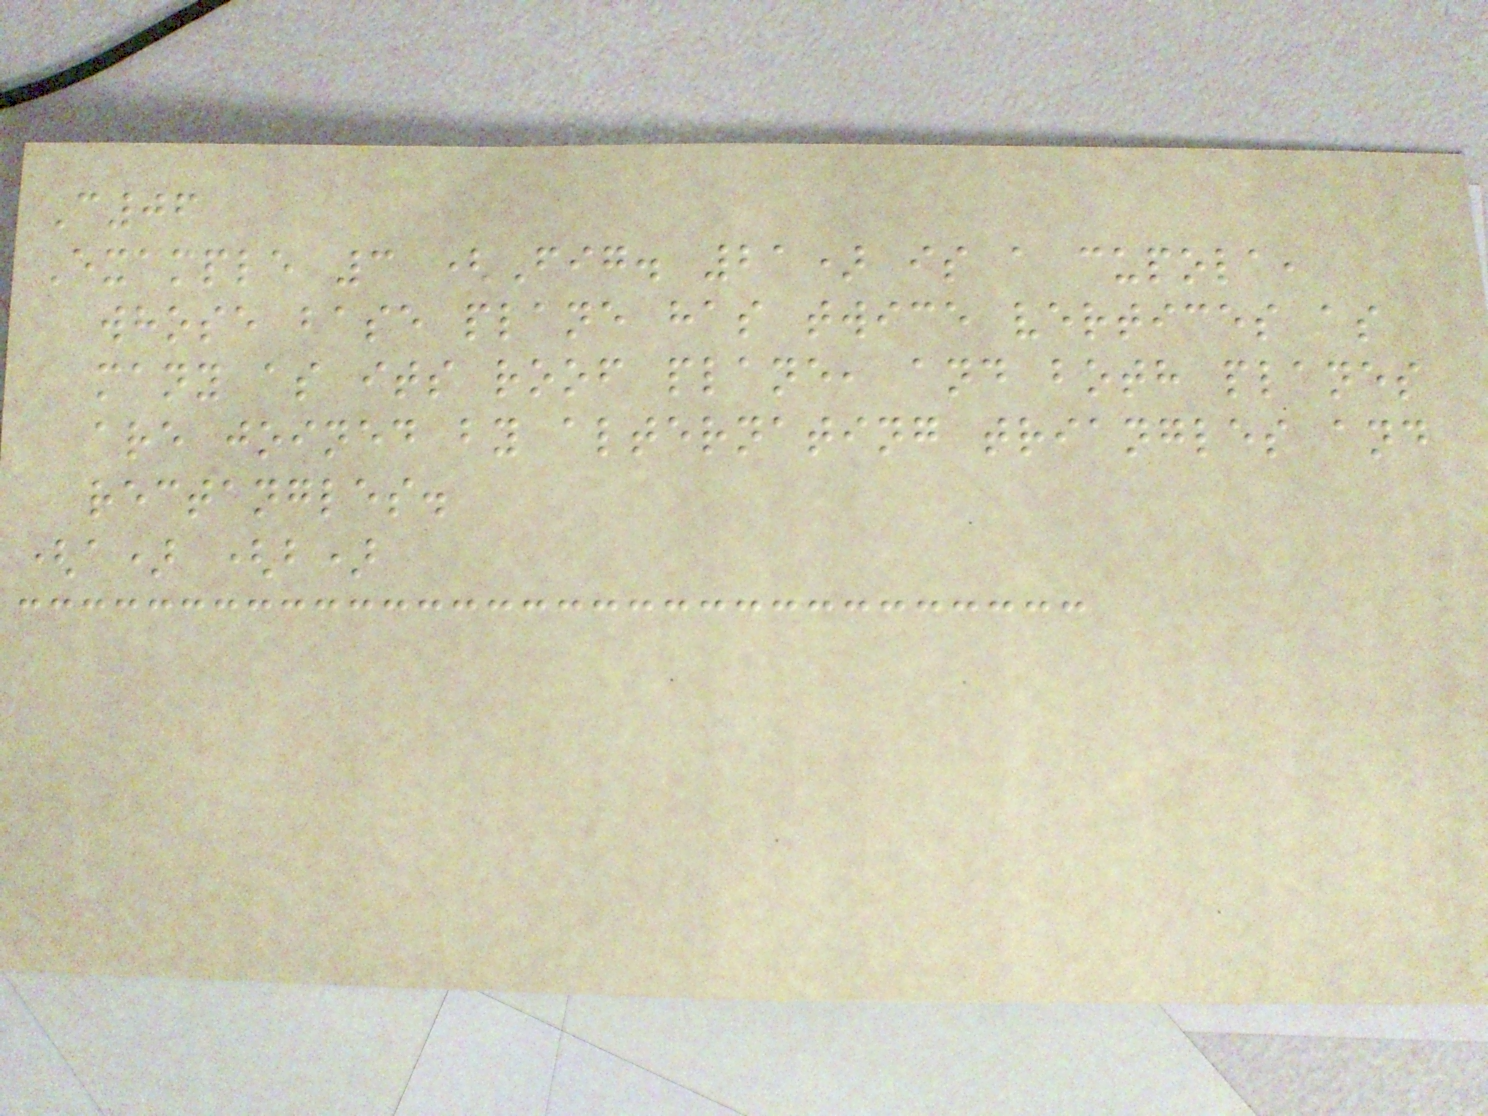C06
Example 3 (Fig. 21) is a cupola,
whose base plane has twice vertices as
many as its roof plane, and both planes
are joined by alternating triangles and
rectangles.
(a) (b)
